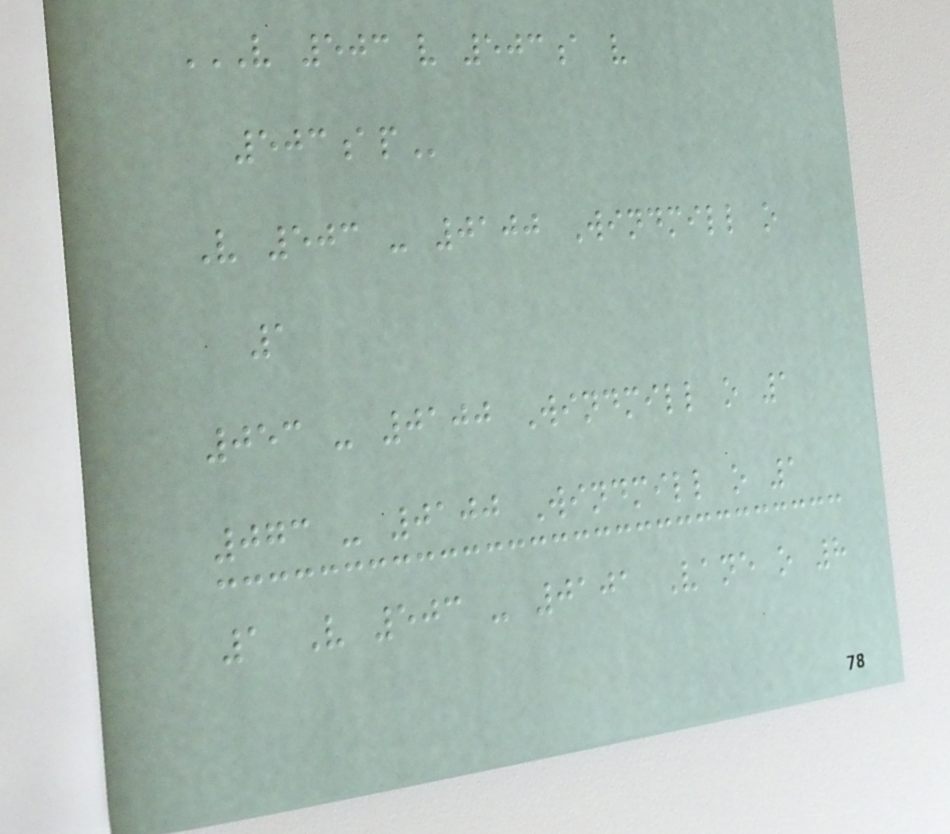V 503 V 503A V
503AP
V 503 - 0100 Windmill o
1
053 - 0100 Windmill o 1
073 - 0100 Windmill o 1
1 V 503 - 0101 Vane o 8
